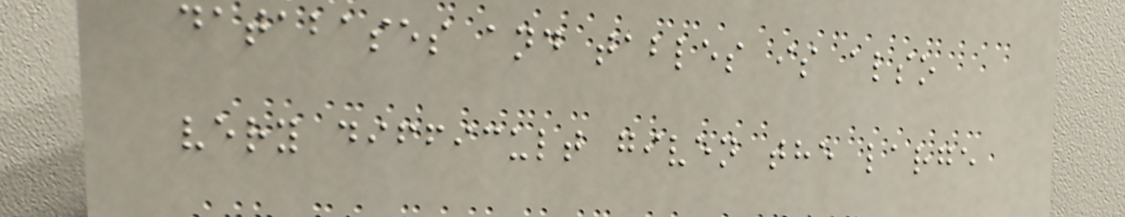databases and tables is also
very difficult given the large
